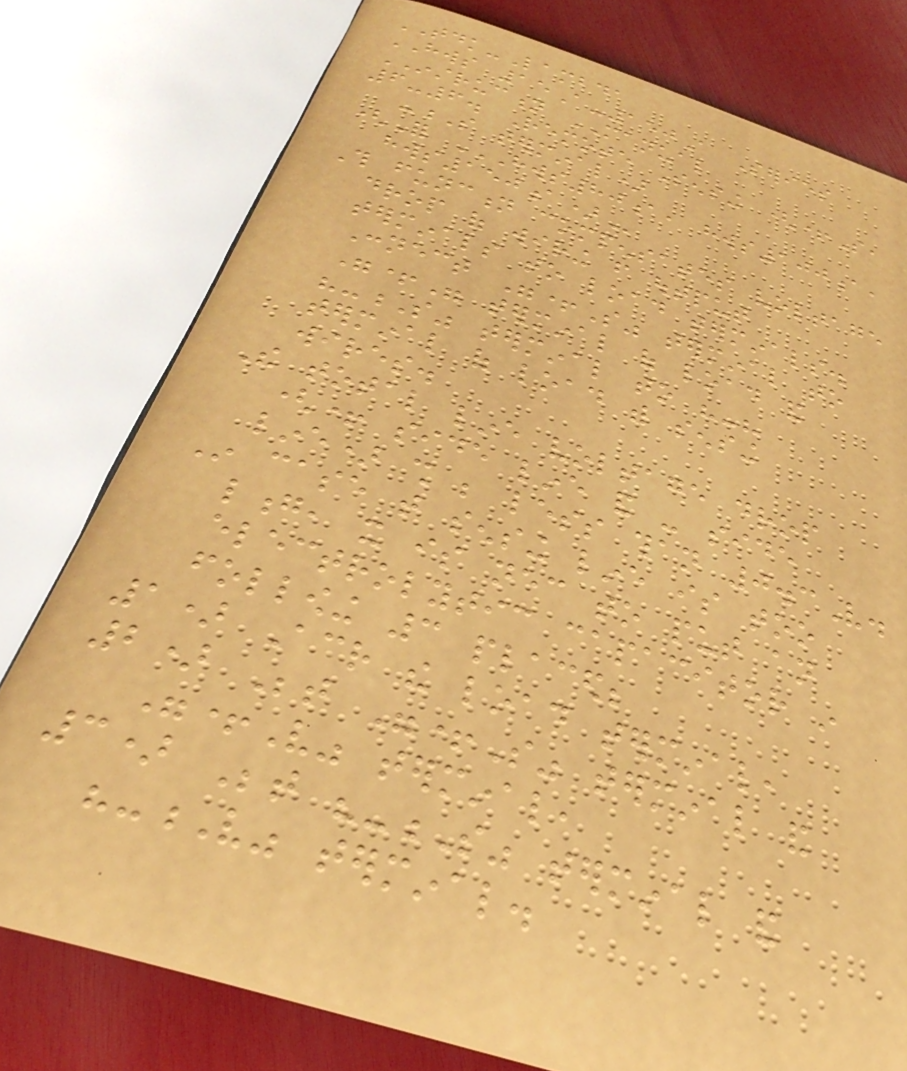TDK-Lambda
HWS 15A-150A Series
INSTRUCTION MANUAL
6-6. Remote Sensing (+S,
-S terminal)
(For HWS80A, HWS100A,
HWS150A)
This function compensates voltage
drop of wiring from output
terminals to load terminals.
Connect "+S" terminal to
"+" terminal of load and
"-S" terminal to "-"
terminal of load with sensing
wires.
The total line voltage drop
(+ side line and - side
line) shall be less than 0.3V.
In case that sensing line is too
long, it is necessary to put an
electrolytic capacitor in
following 3 placed;
1) Across the load terminal,
2) Between "+S" terminal and
"+V" terminal,
3) Between "-S" terminal and
"-V" terminal.
